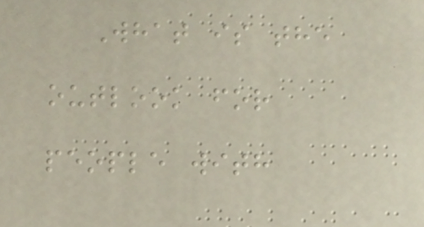What is the
outlook for
people with
